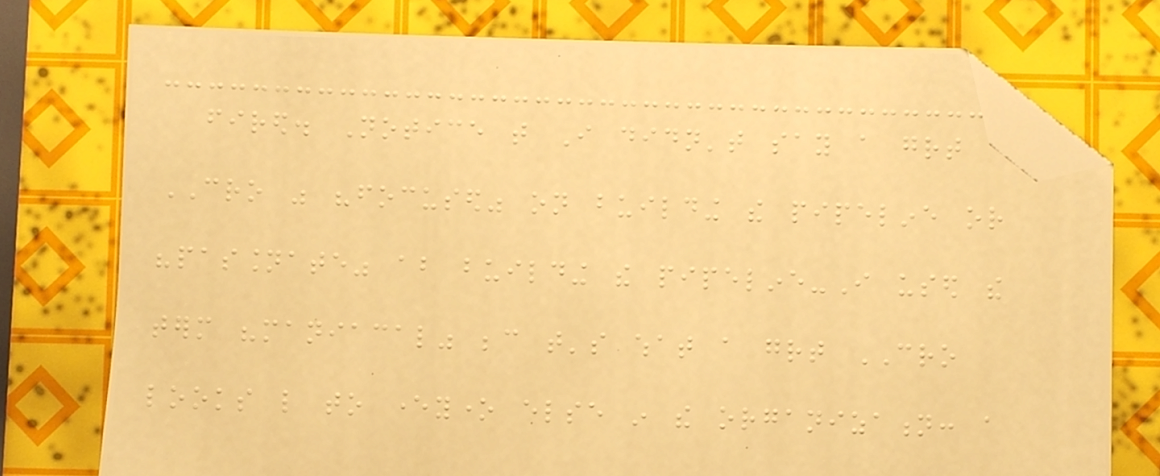fired. Notice that I didn't say a great
CRO was "focused" on building the pipeline or
"passionate" about building the pipeline-I used the
term "maniacal" because that's what a great CRO
looks like to everyone else in the organization: a
